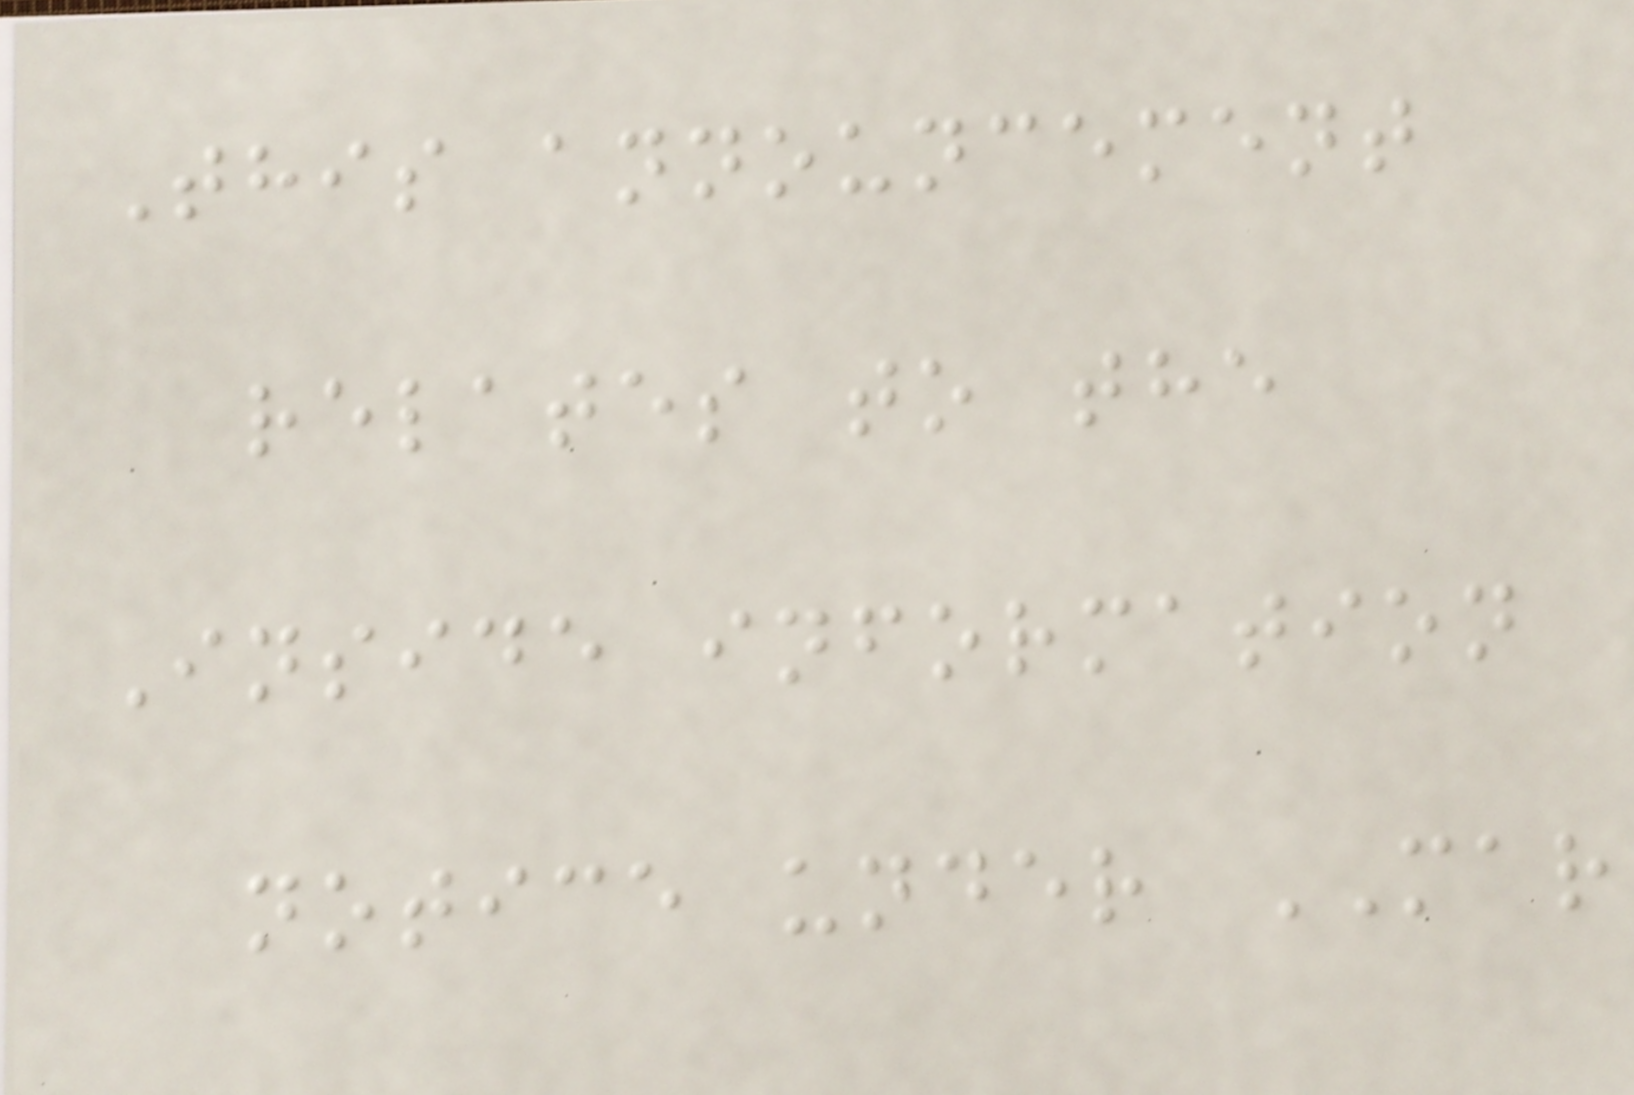This announcement
relates to the
Inside information
notice under MAR
